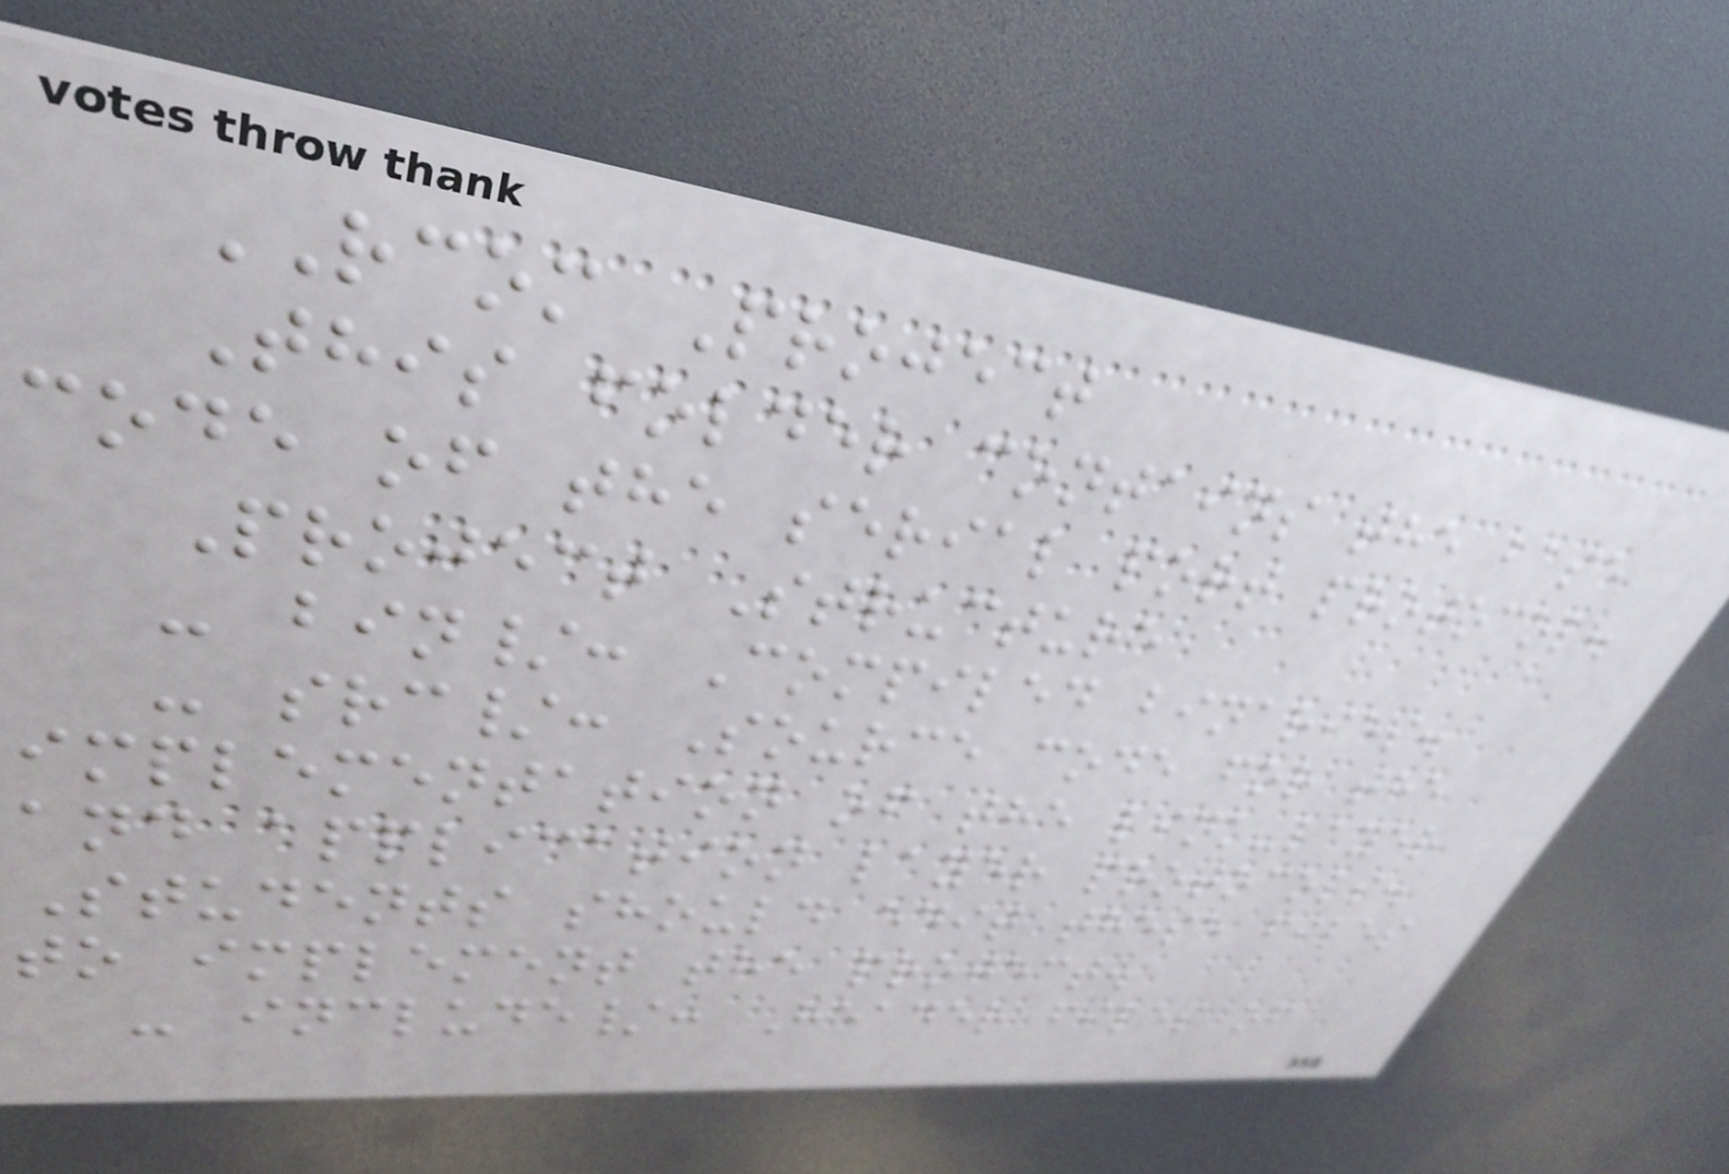RCOM Project
This folder contains the base
code of the serial port protocol.
Project Structure
- bin/: Compiled binaries.
- src/: Source code for the
implementation of the link-layer
and application layer protocols.
Students should edit these files
to implement the project.
- include/: Header files of
